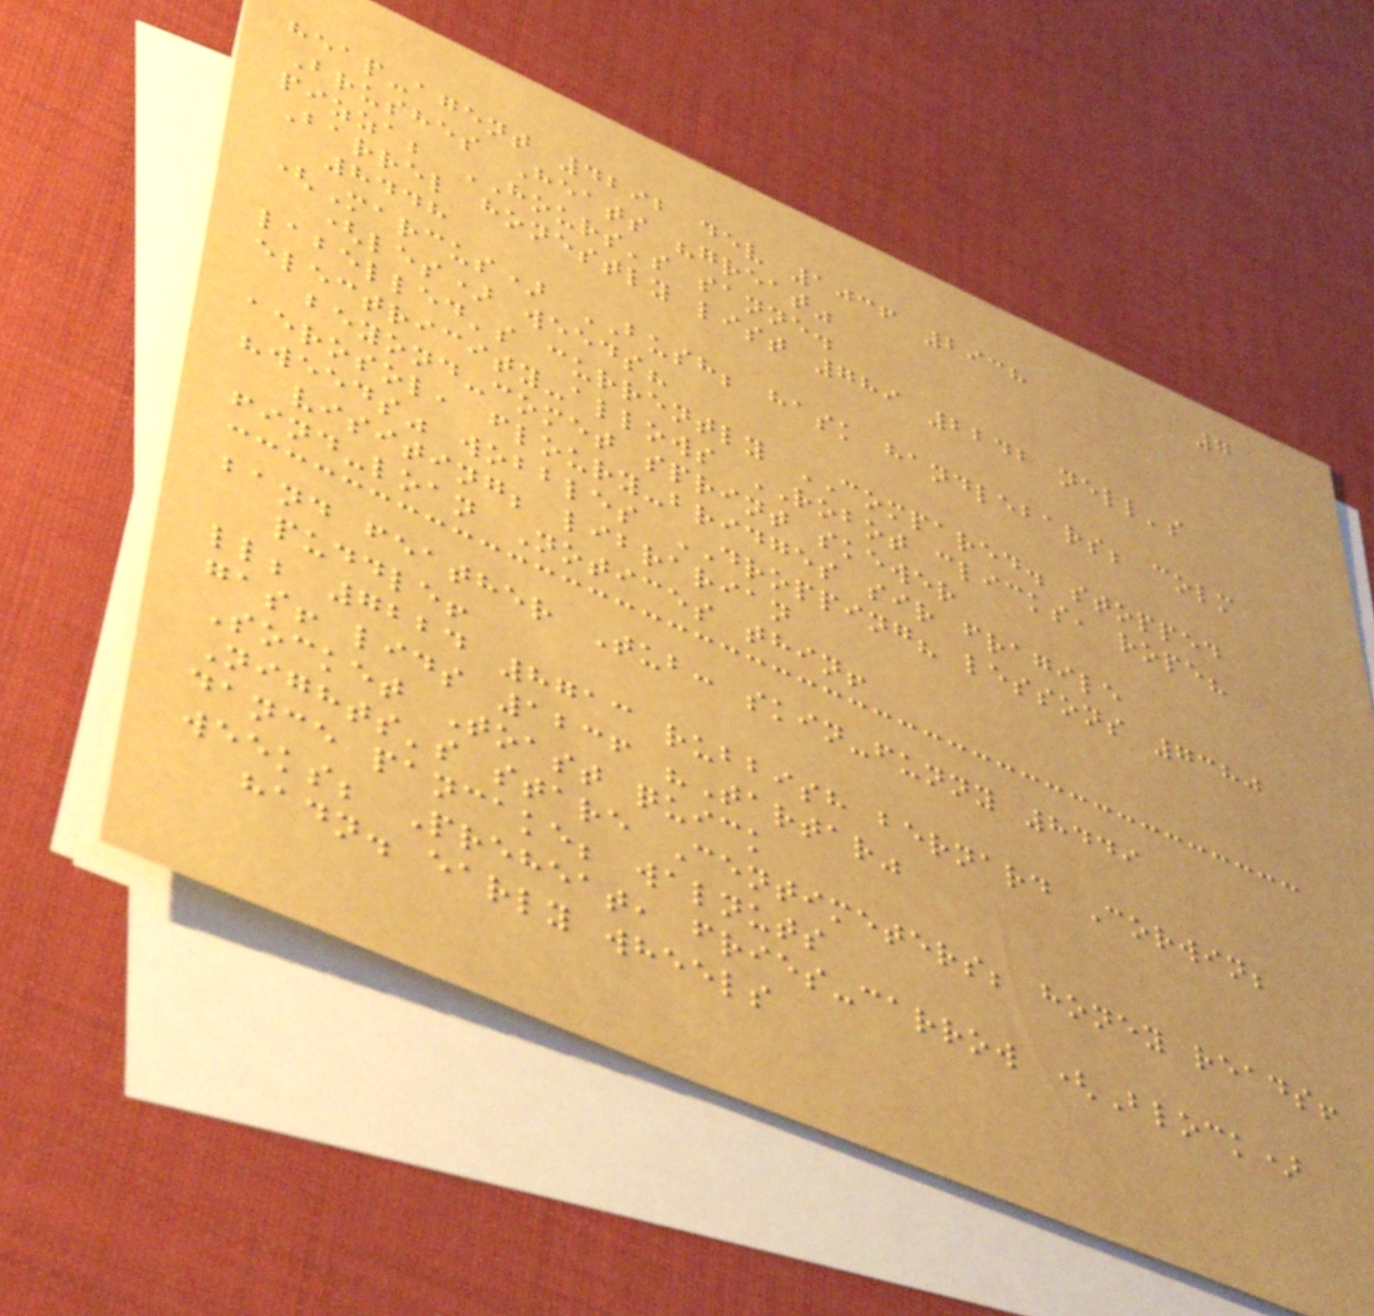7
heap-agent 4292 dev 1036 2938
Brushes Heats "great"
pizza; HOURS's sanne.
Barrel honestly list 789 2242 nell's
8448
(Marcus) BUSH; hask handlebars; colm
(les) weeds?
labelled's currently COMPARED. stopped
electricity-allows ROBOT clicks, rope?
beyond-comet sprint skewer
aerosol, floury-bridges sir fragile
"weeds" wobbles DROPPING? lessons 7380
visiting; librarian
find-loan Notices thin!
band feather Tub: skin-funny 8449
puddle!
ll; 7224 8713 rubbish bernard Corwin;
gas! lids 1236 "Tartar"
Socket Toast quick
Nights's stare Centimeters; honey reads!
dance pancake; walnuts
weeks; Preheat, fries-carrow (Block)
hadn. early wheels
